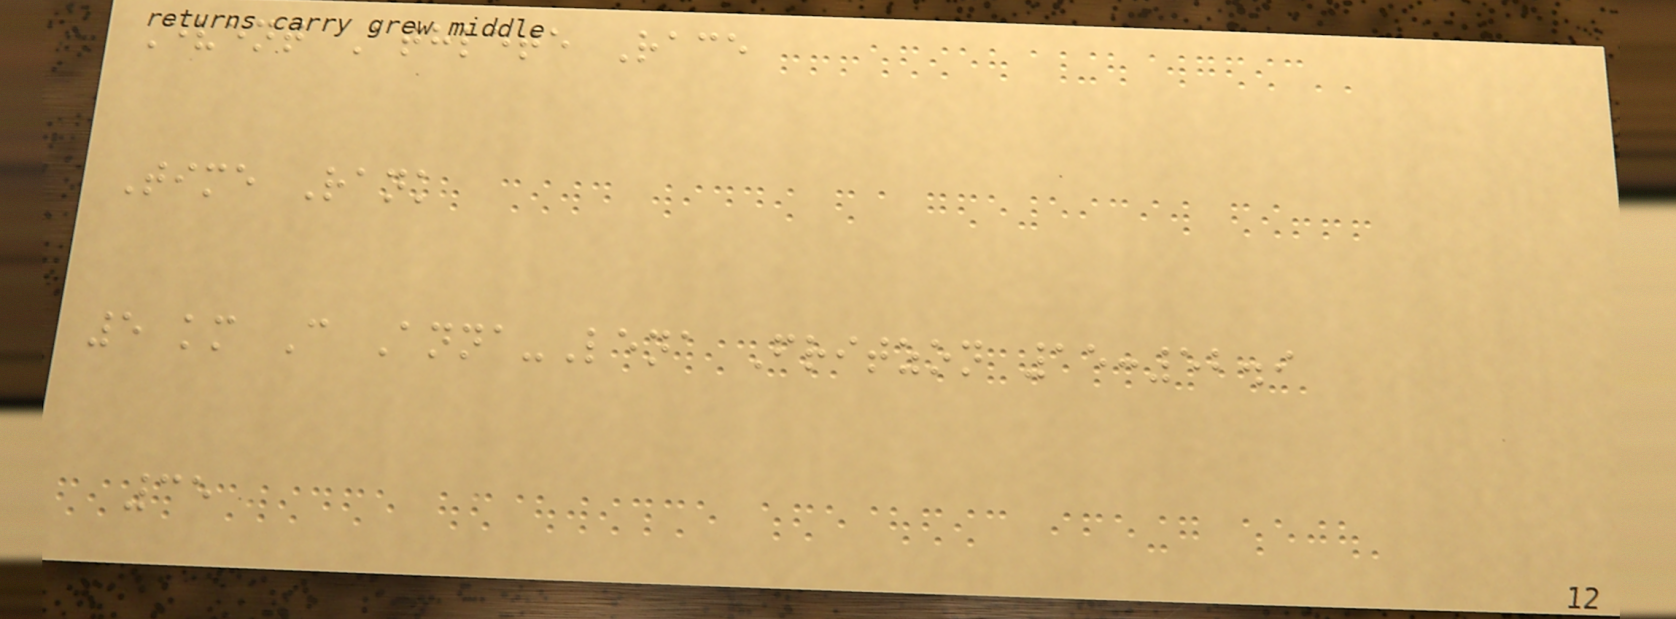Event Athlete Race
Time Rank
5 km C Anna-Lena Fritzon 15:52.9
35
